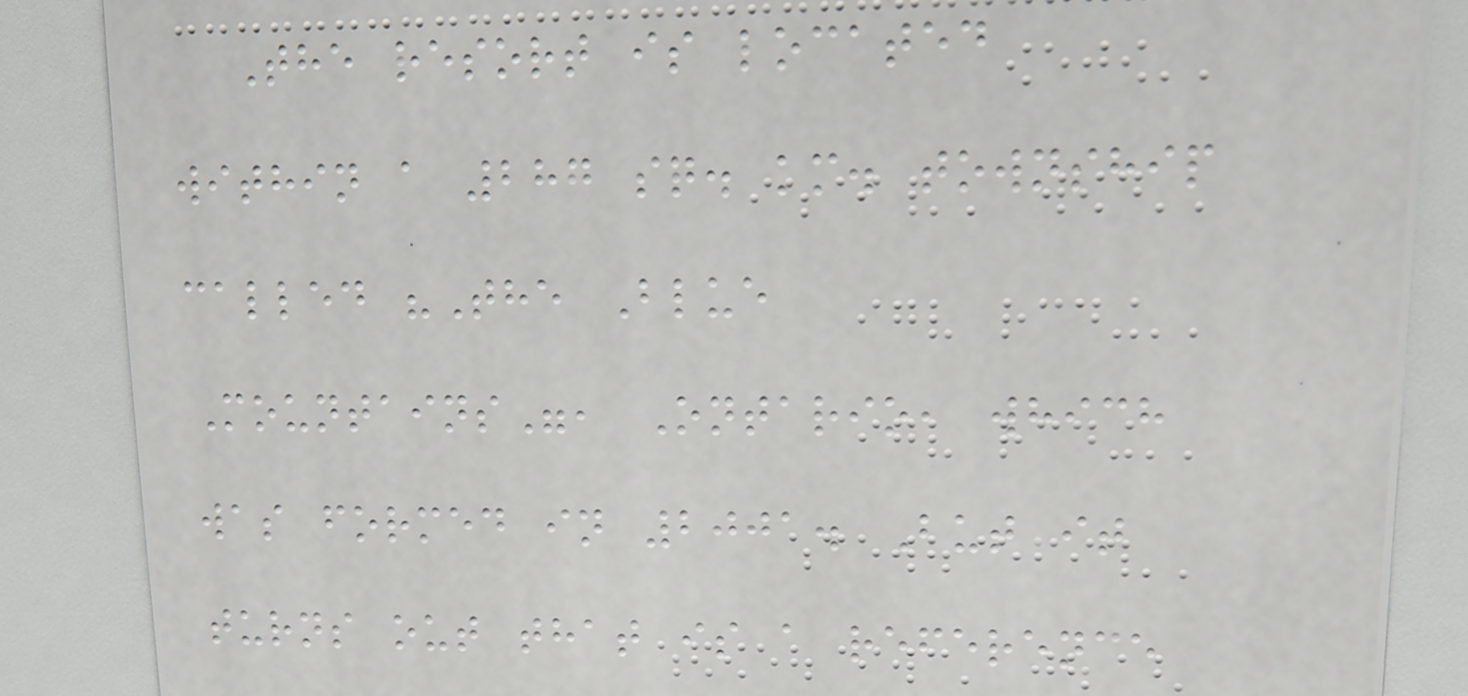The resort is located
within a 287 sq. km. township
called "The Blue
Mountains", Ontario, which
was formed in 2001. But it
turns out that is a reference
